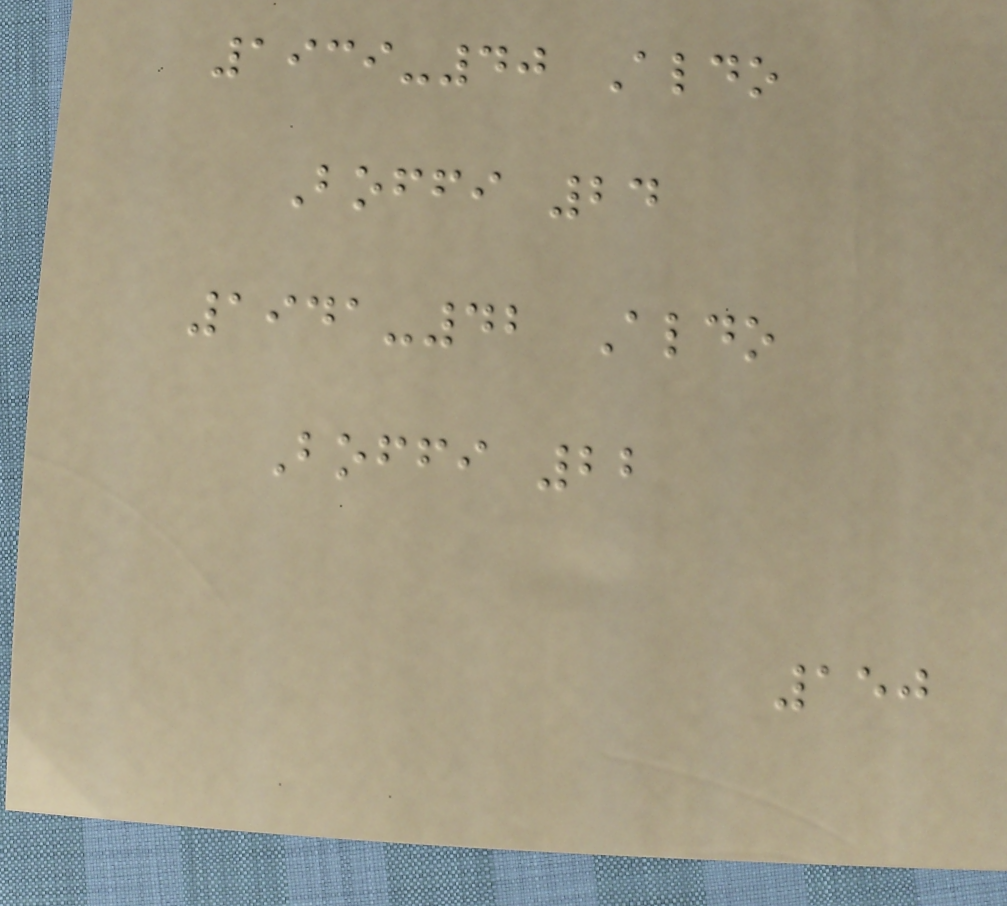1939-40 Aldo
Boffi 24
1941-42 Aldo
Boffi 22
150
